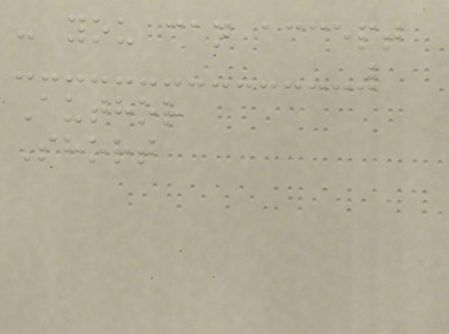- you can accept
Author
Short
